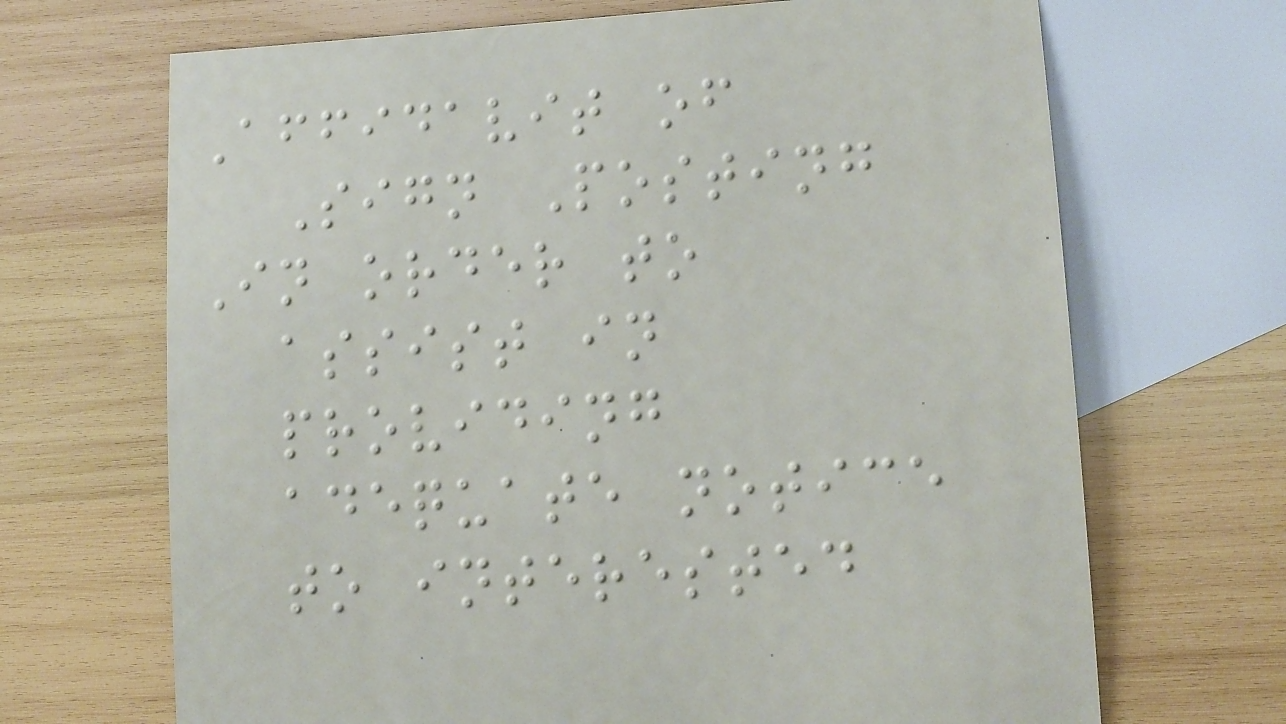Affidavit of
Sign Posting
In order to
assist in
providing
adequate notice
to interested
